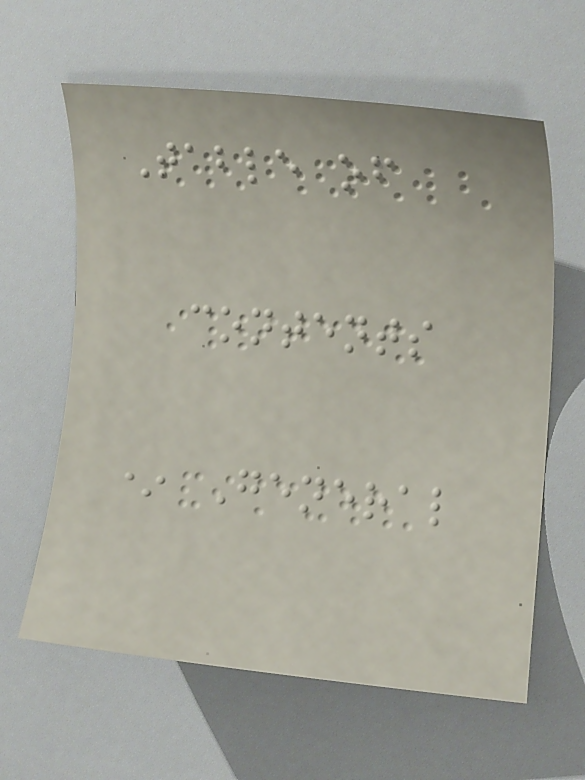Table of
contents
* General
